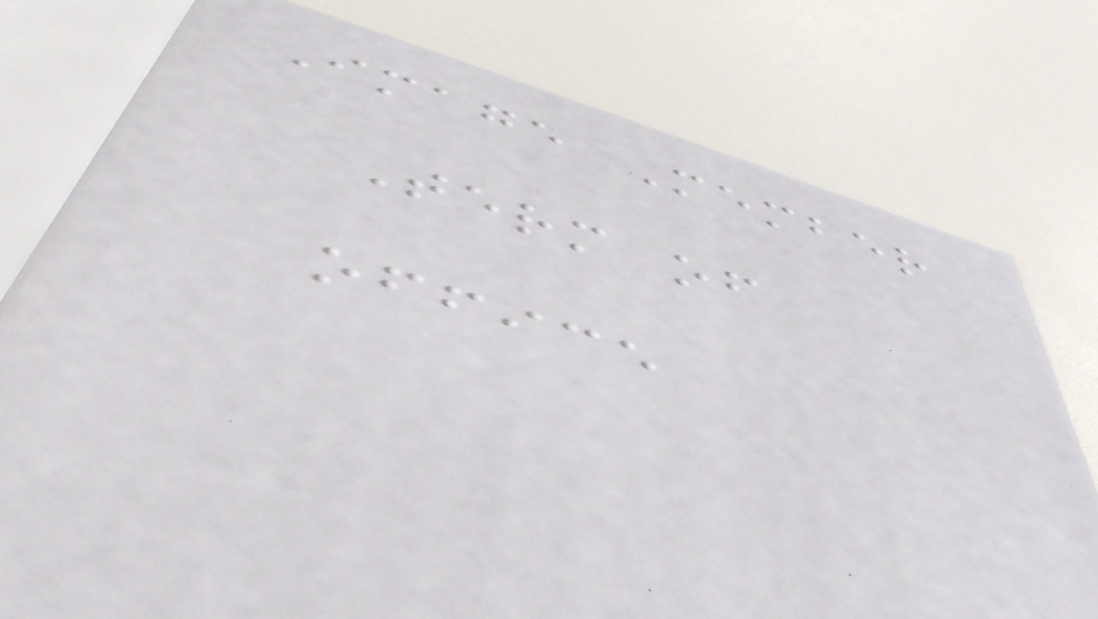Image Member
Term of
office
